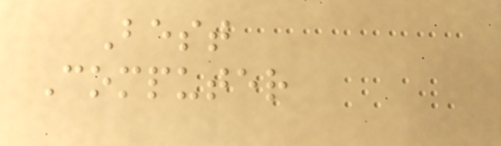Best
Computer
